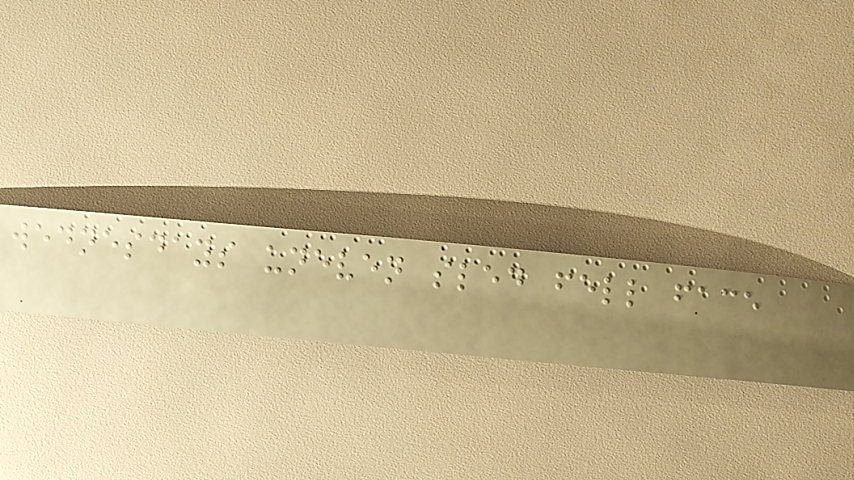wednesdays uneven sled fell face
